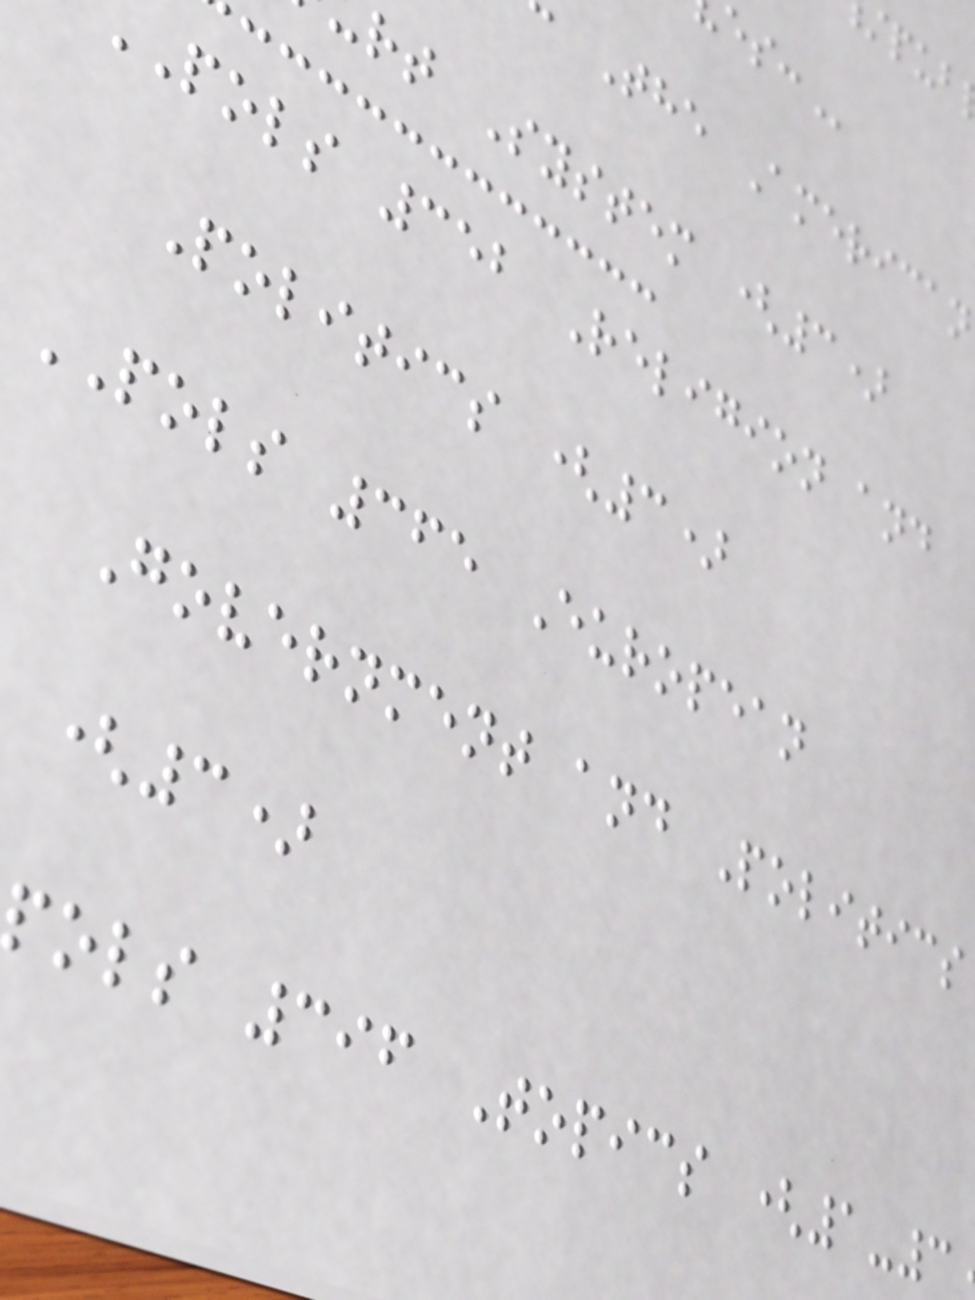The American
rt System (3)
pols 352 Religion and
Politics (3)
POLS 365 European
Government and Politics
(3)
pols 396 Topics (1-3
